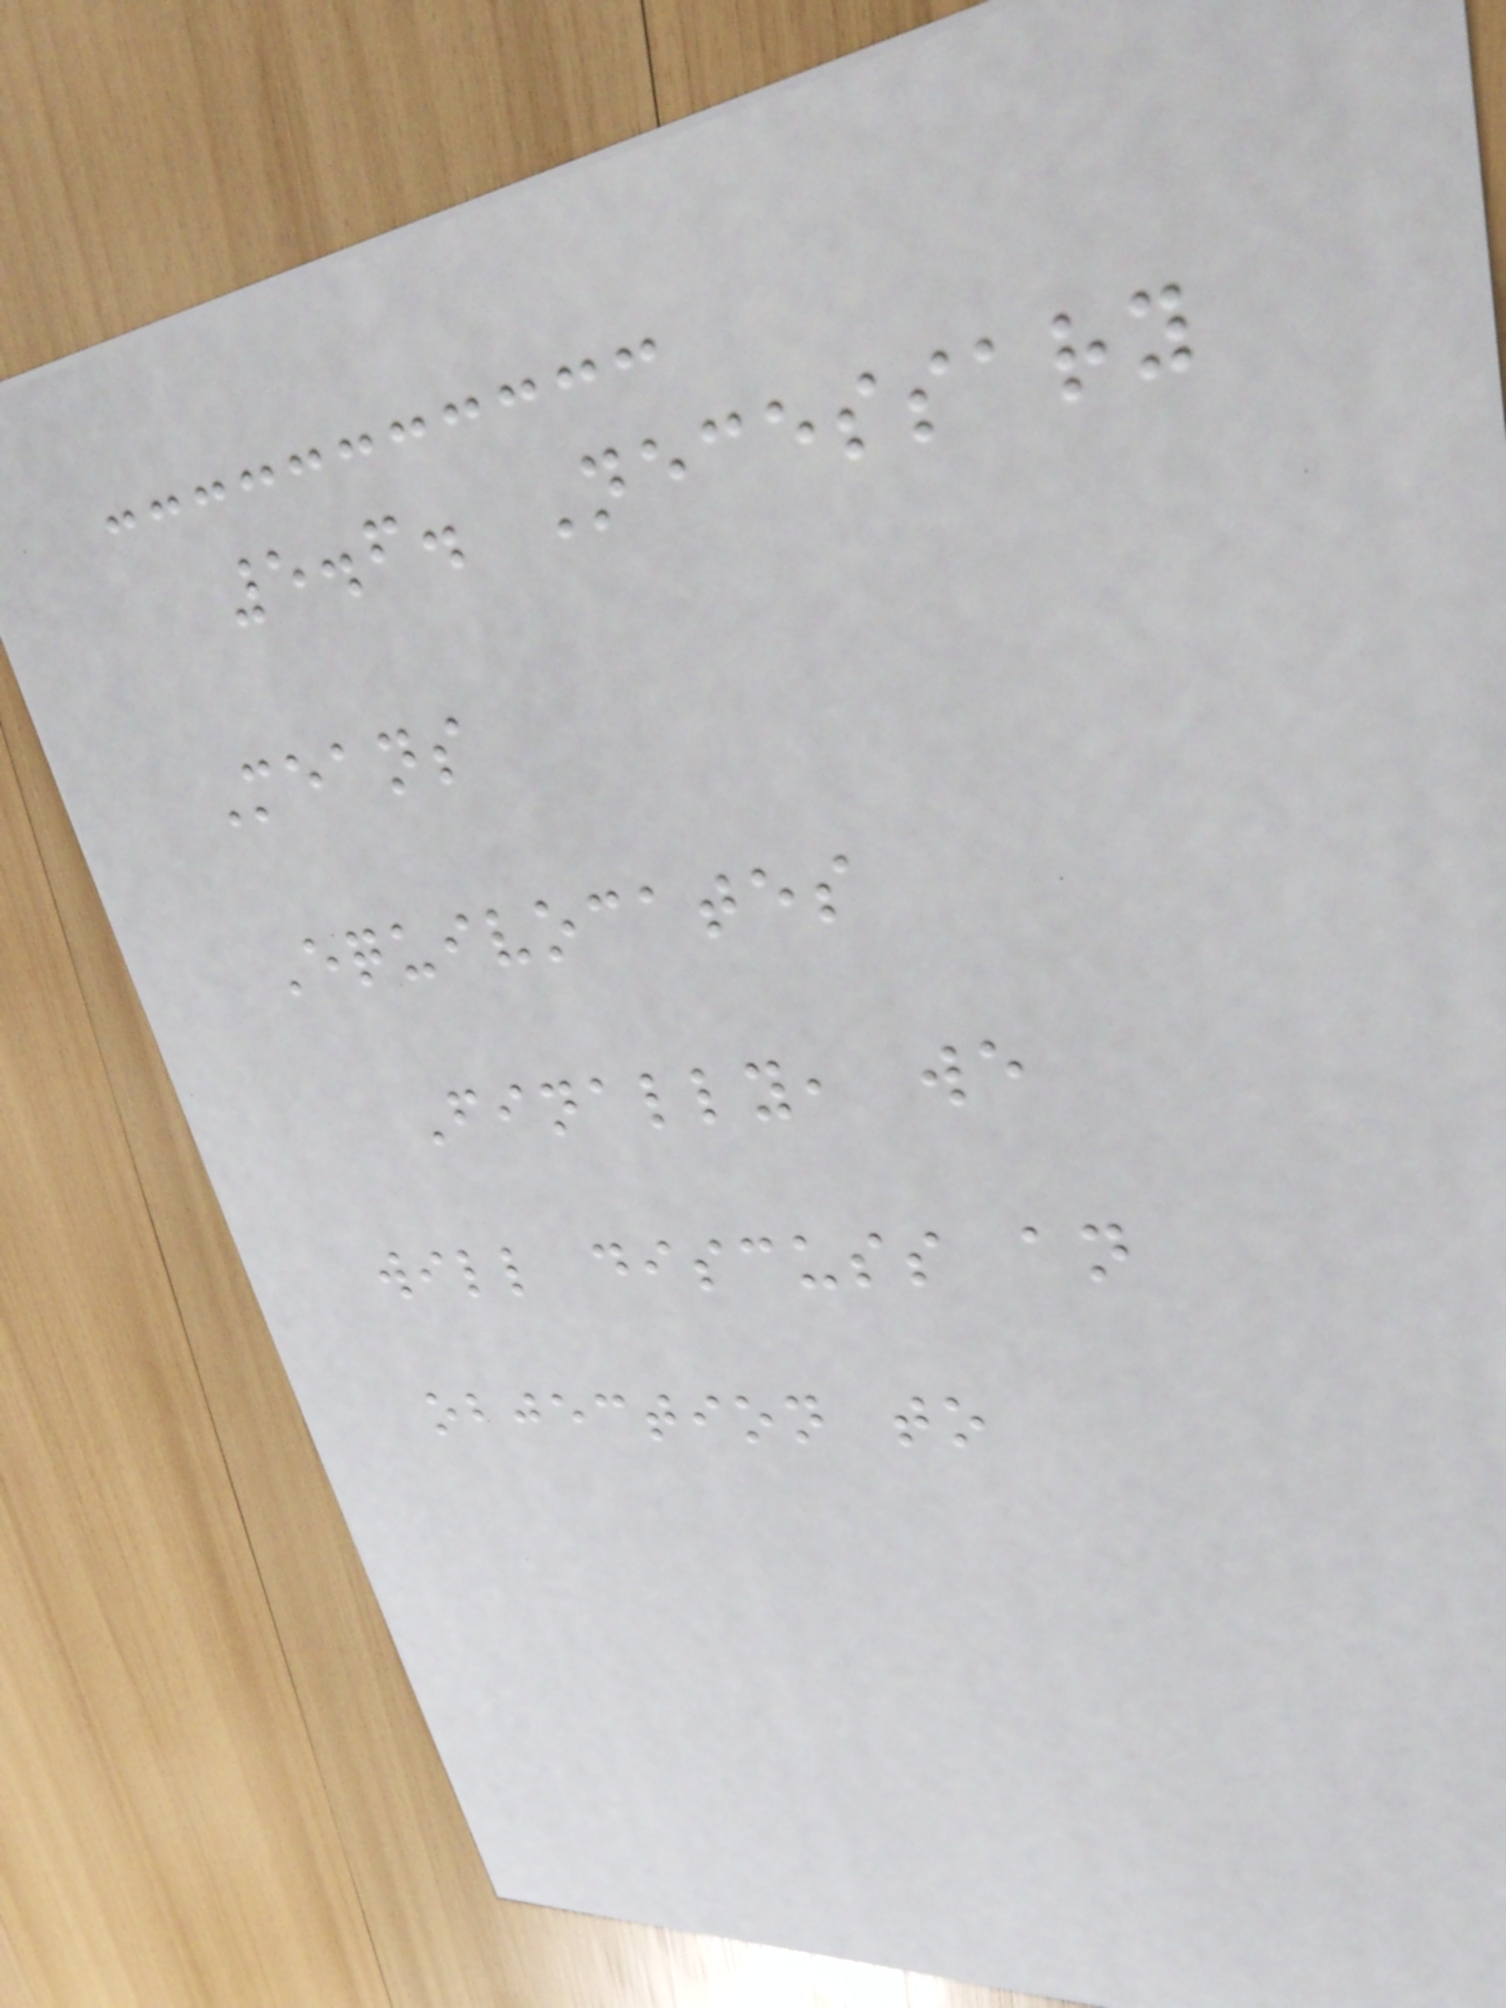5.6. Necessary
Means
Equivocates
Finally, we
will discuss an
objection to
